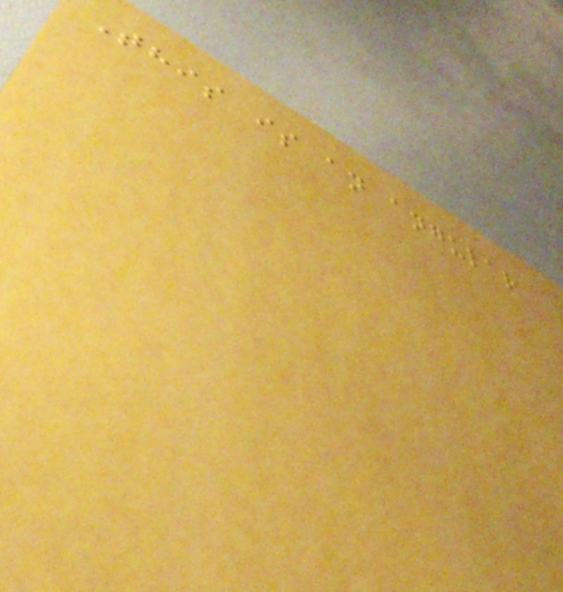This is an angular
